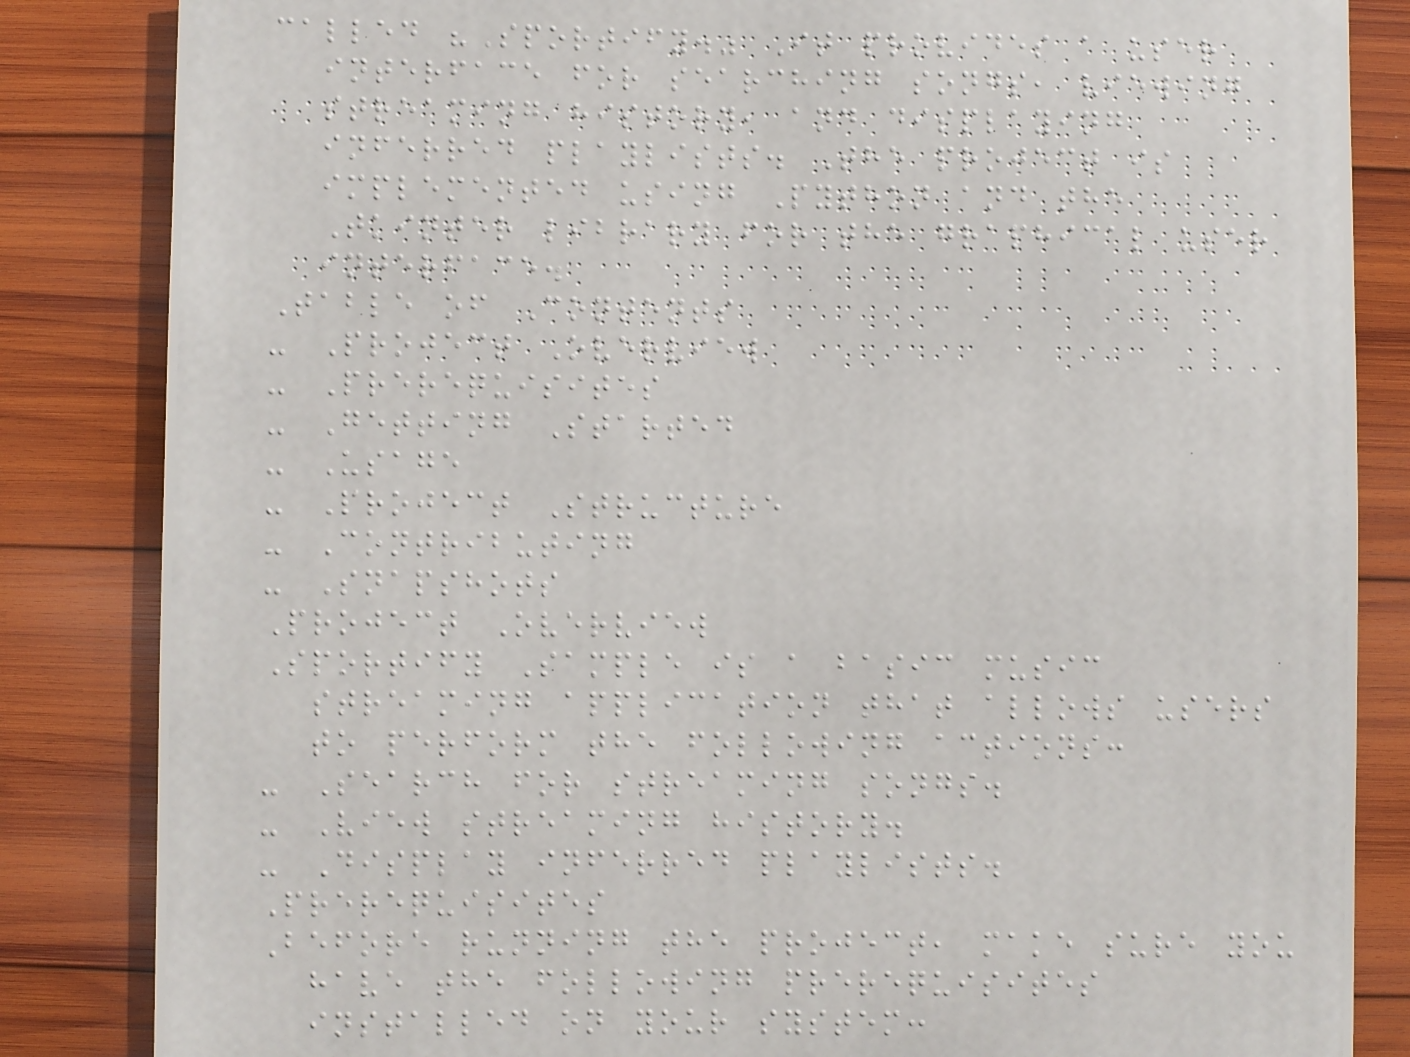called "Sportify." It provides a user
interface for searching songs, viewing
streaming history, and displaying
inferred playlists. The project is
implemented using Python and the
Tkinter library for the graphical user
interface.
Table of Contents
- Project Overview
- Prerequisites
- Getting Started
- Usage
- Project Structure
- Contributing
- Snapshots
Project Overview
Sportify Sample is a basic music
streaming application that allows users
to perform the following actions:
- Search for streaming songs.
- View streaming history.
- Display inferred playlists.
Prerequisites
Before running the project, make sure you
have the following prerequisites
installed on your system:
